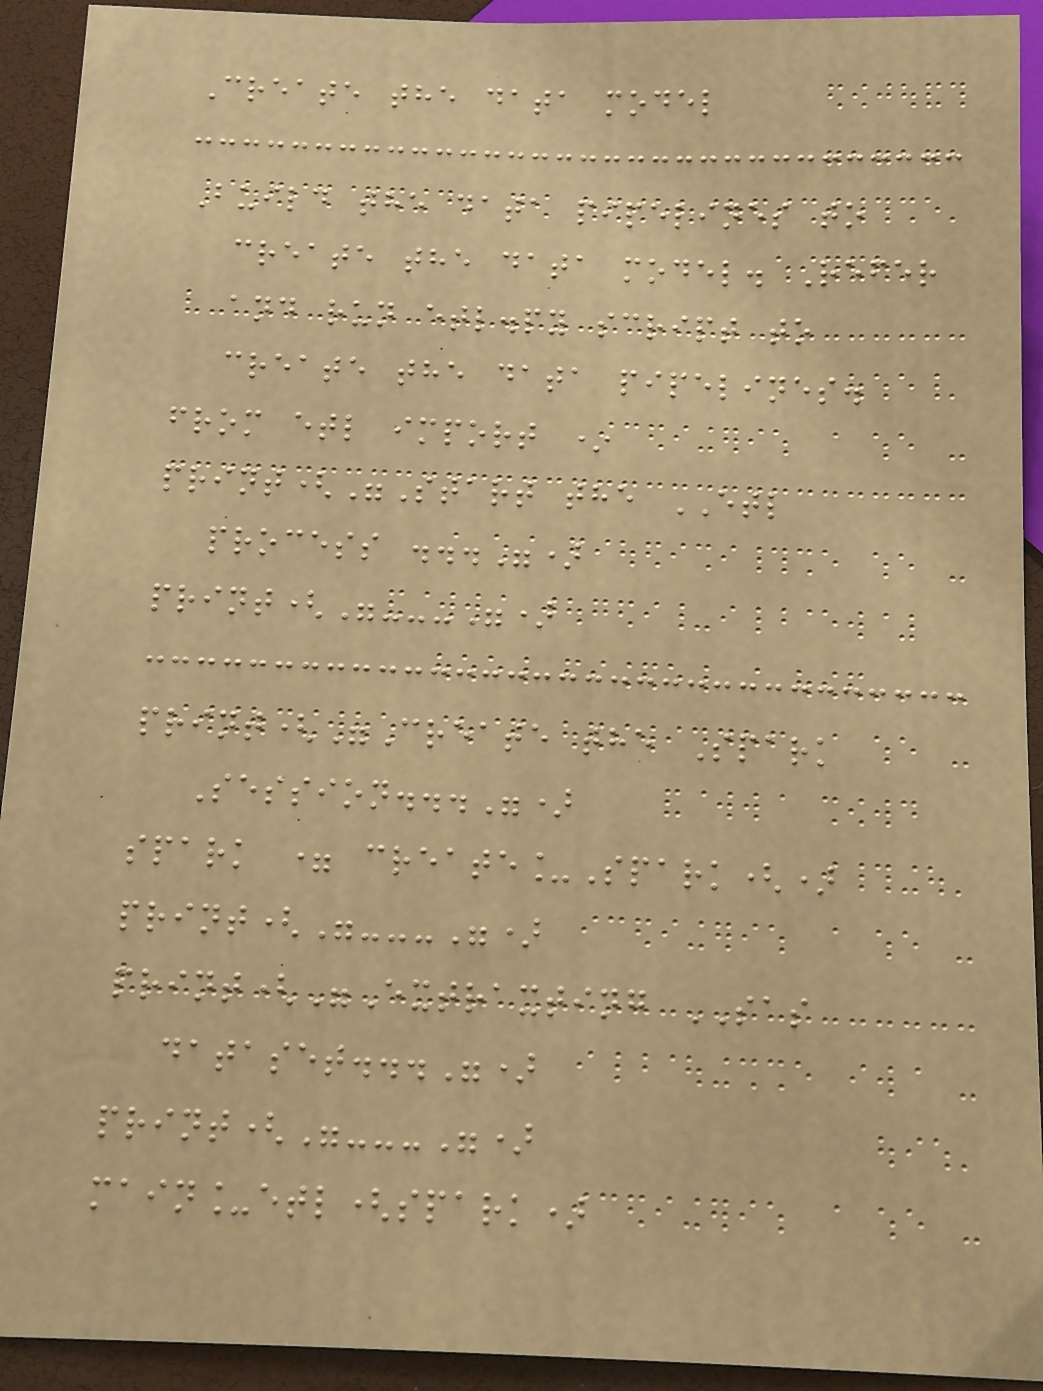Create the data model
Build the data pipelines to
create the data model. Refer
and run etl.py script to
create the data pipelines.
from etl import *
print("Start the ETL
process ...")
print("---")
print("Create the Spark
Session...")
spark = create_Spark()
print("---")
print("Extraxting SAS
dataset...")
print("---")
main_etl(spark)
